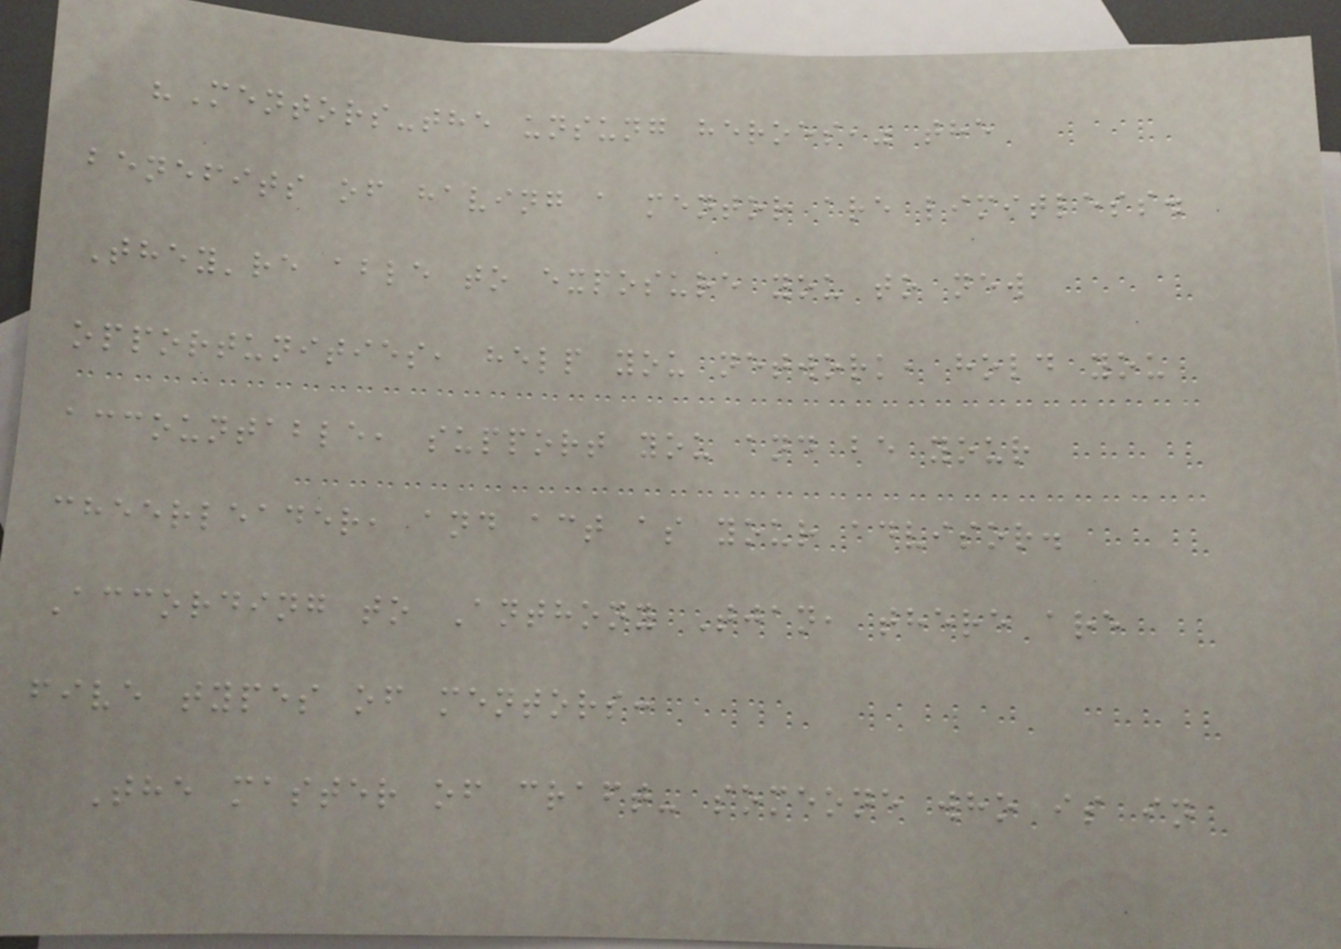"Mentors-the unsung heroes," the
benefits of having a mentor are limitless.
They're able to exposure you to new
opportunities, help you network, hold you
accountable, support you and be your
cheerleader, and act as your advisor.
According to Anthony Tjan, there are
five types of mentors:
The master of craft- someone who is in
